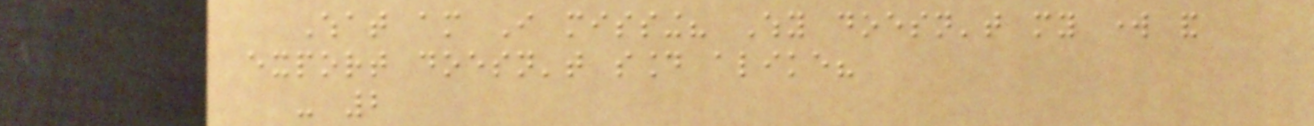What am I missing? Why doesn't my work and
export doesn't sound alike?
- 2
